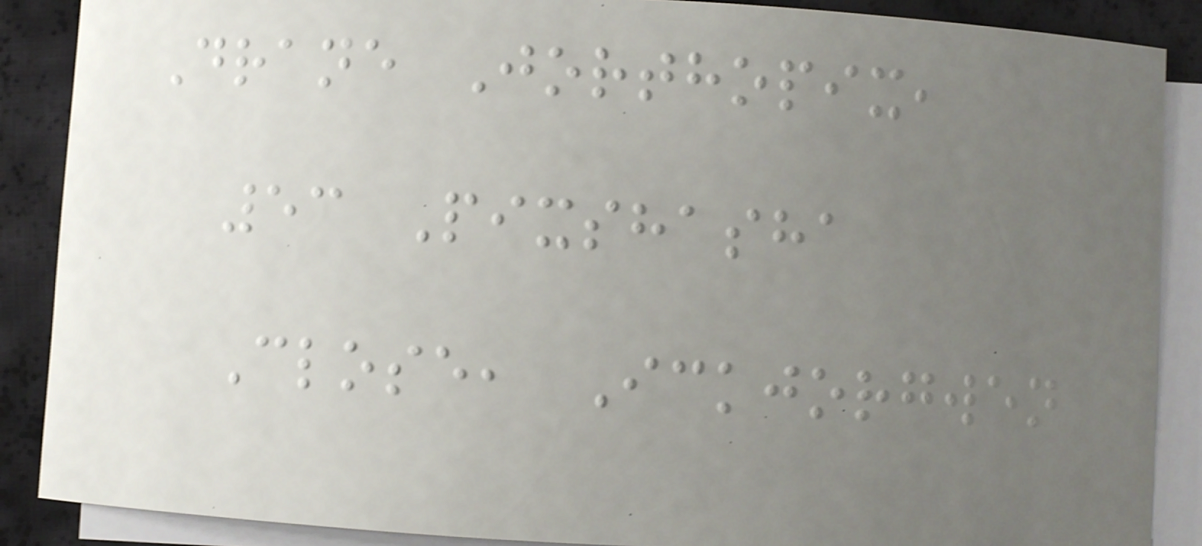Drane Jorthopix,
53 Pixshasha
Close, Ickjorgwen
